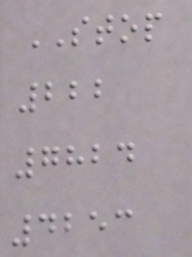STOP
222
7824
4253
